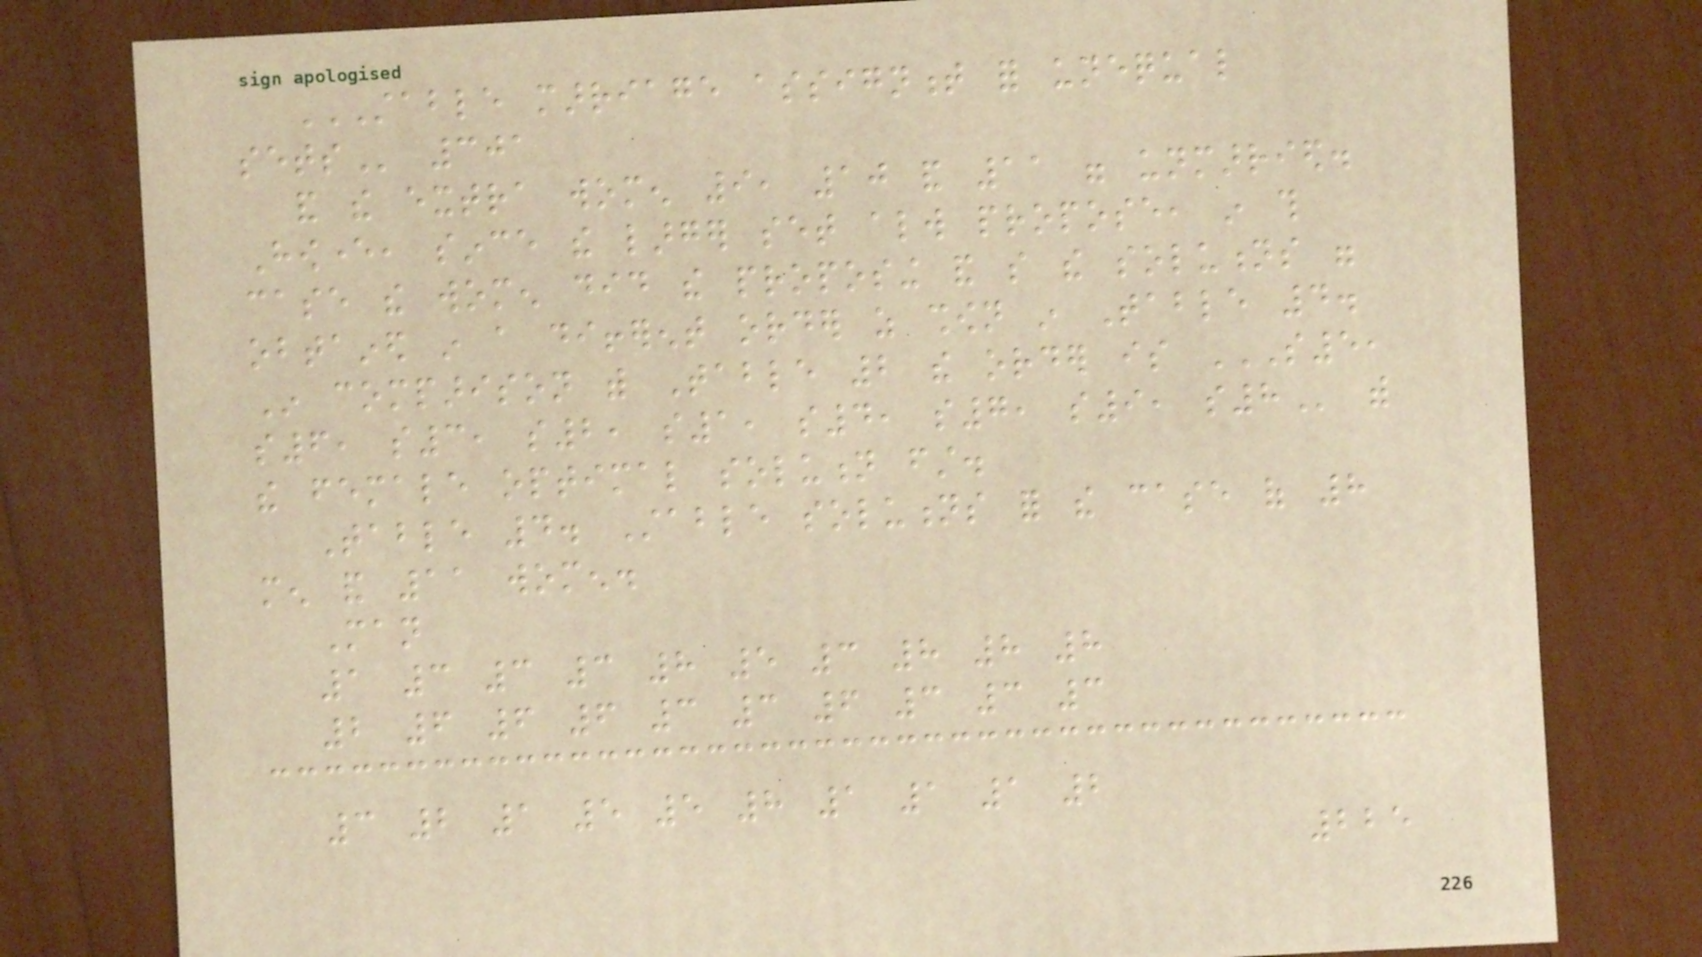STABLE MARRIAGE ASSIGNMENT FOR UNEQUAL
SETS 301
and the extra women 9, 10 and 11 were unmarried.
However, since the larger set always propose, in this
case the women did the proposing and so the solutions were
obtained in a different order as shown in Table 4.
In comparison with Table 2 the order is S5,
S6, S3, S2, S1, S4, S7, S9, S8 with
the female optimal solution first.
Table 4. Stable solutions for the case of 8
men and 11 women.
Man
1 3 3 3 8 5 3 8 8 8
2 6 6 6 3 3 6 3 3 3
3 2 1 5 5 8 1 1 1 2
225
